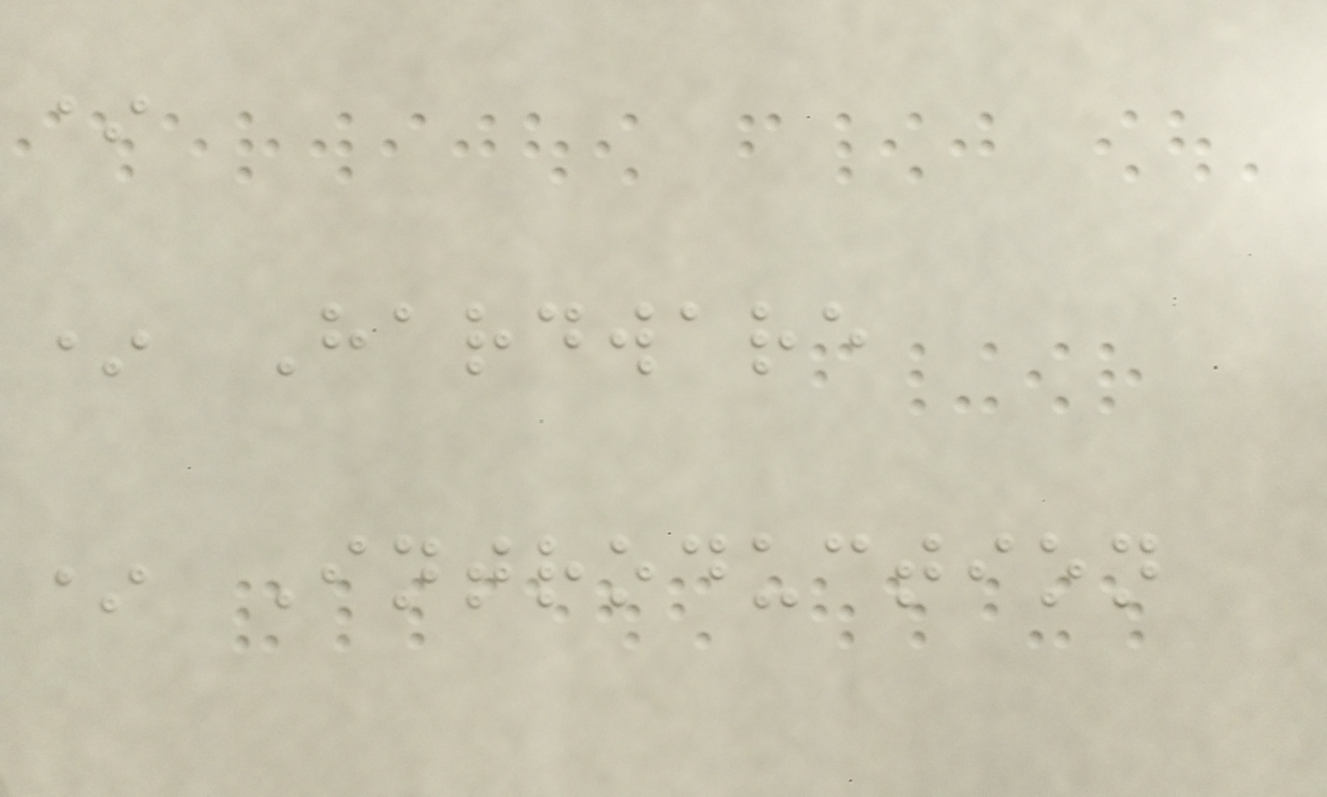*
* Hardware
* Introduction
